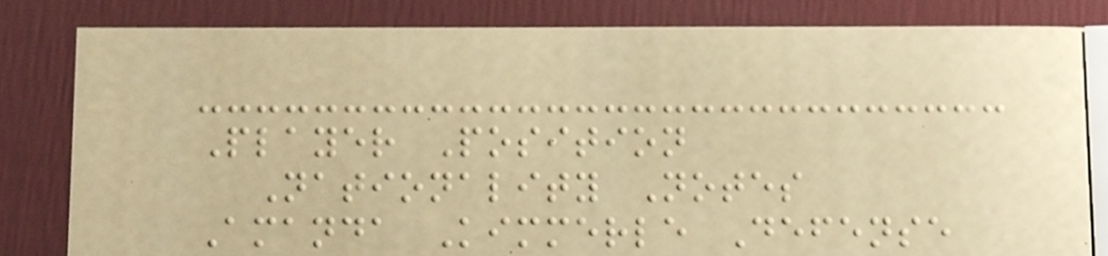Player Position
Nationality Notes
Amanda Kimmerle Defense
